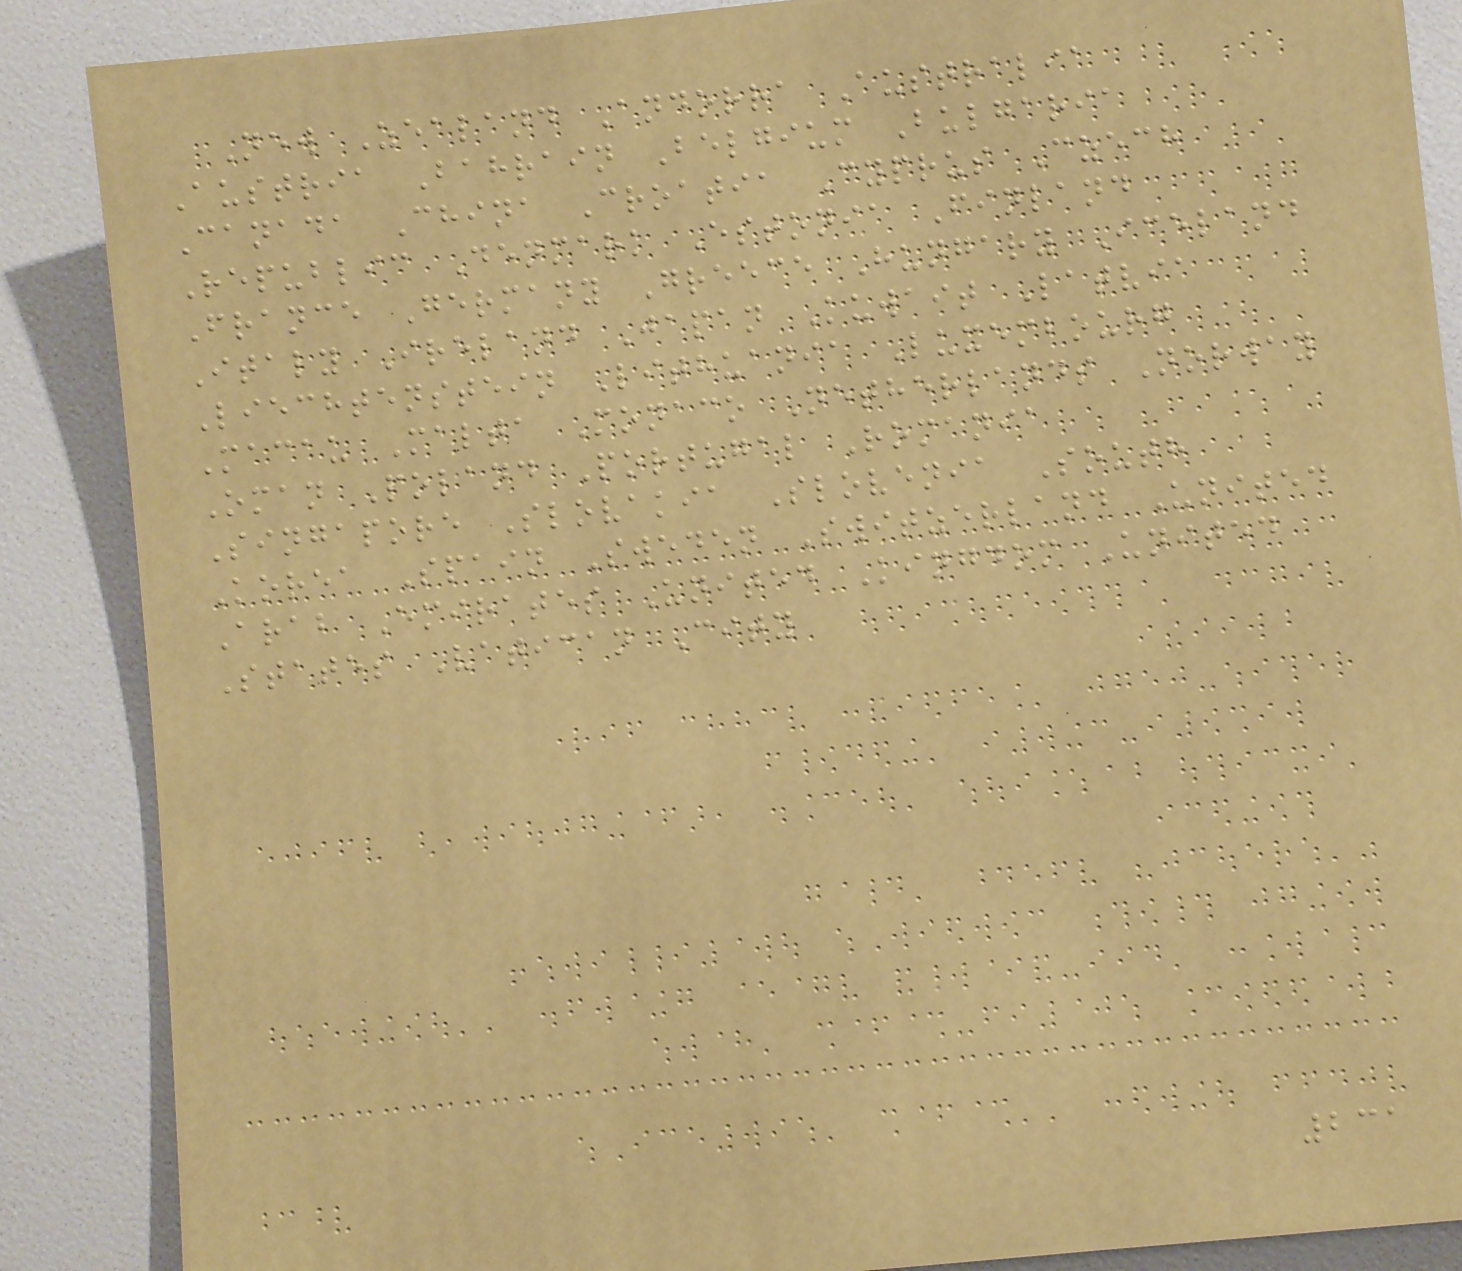New Zealand Andorra Australia
Austria Bahrain Belgium Bulgaria
Canada China Croatia Cyprus Czech
Republic Denmark Estonia Finland
France Germany Greece Hungary Iceland
Italy Ireland Japan Kuwait Latvia
Liechtenstein Lithuania Luxembourg
Macau Malta Monaco Netherlands Norway
Oman Poland Portugal Romania
Singapore Slovakia Slovenia South
Korea Spain Sweden Switzerland United
Arab Emirates United Kingdom United
States Vatican City
231
